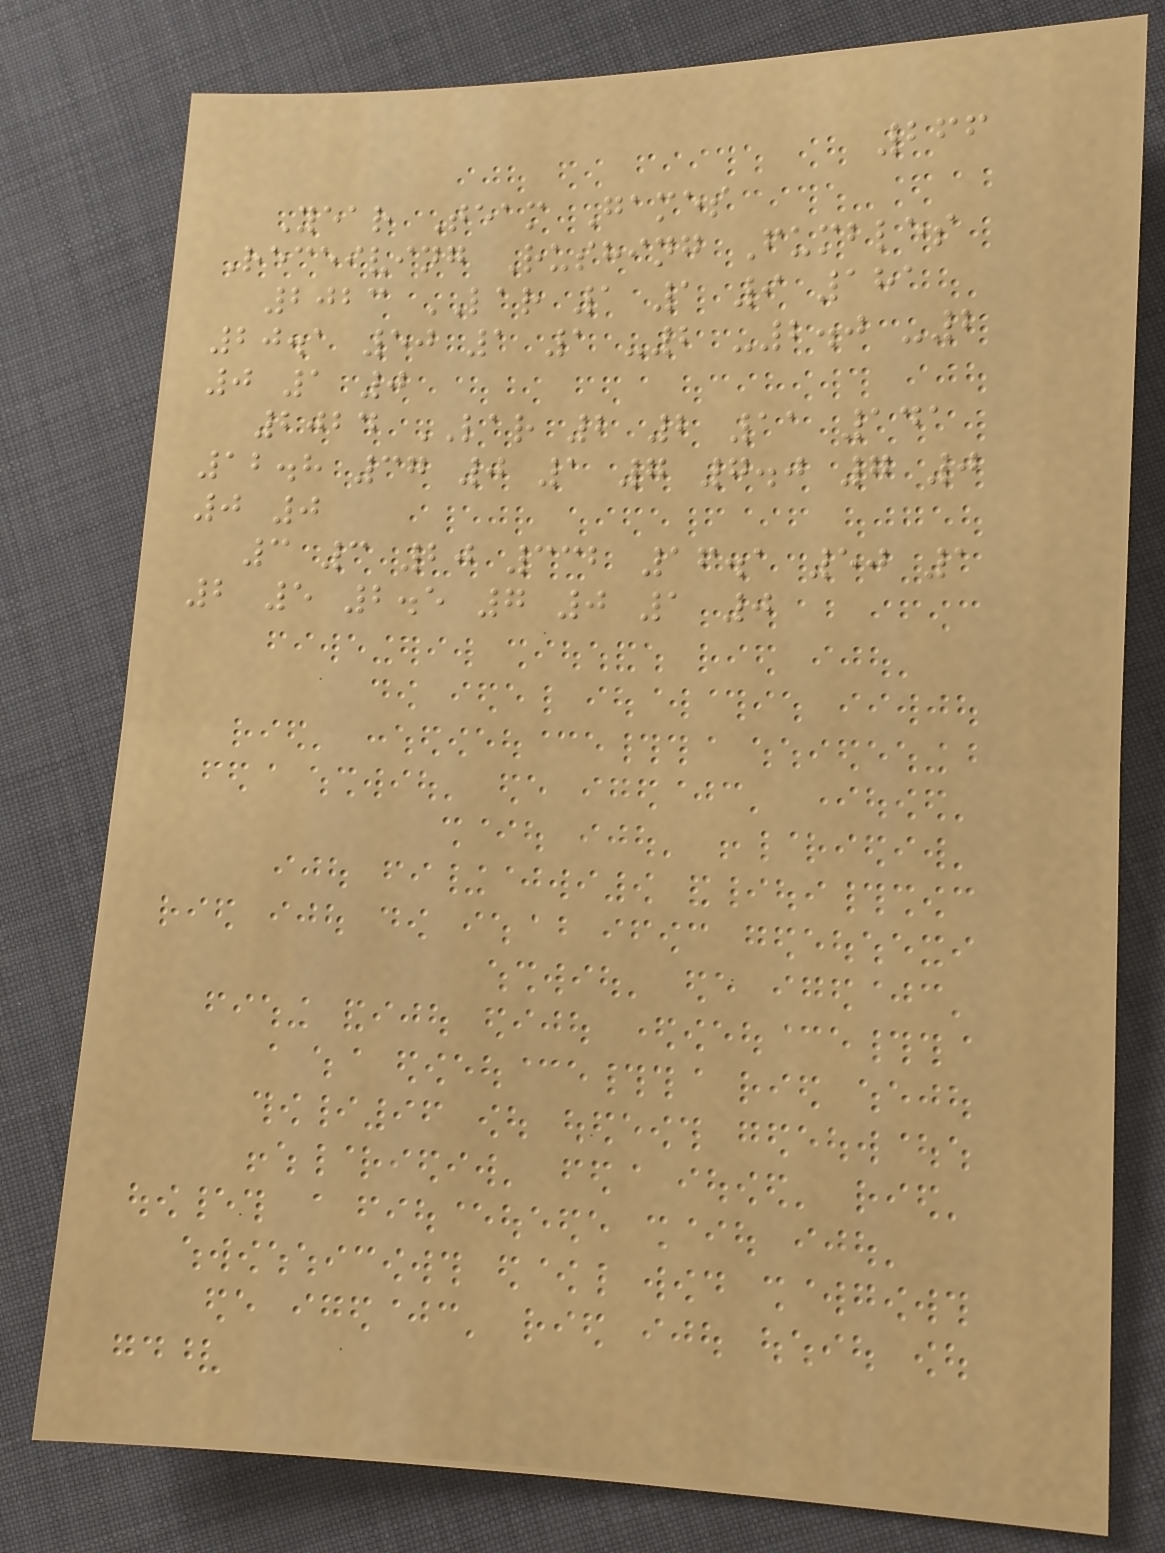266
Year Team Games
Receiving Rushing Fumbles
2023 LAR 1 1 9 181
20.1 50 1 1 -2 -2.0 -2
0 1 0
2024 LAR 2 2 11 141
12.8 37 0 1 7 7.0 7 0
0 0
3 3 20 332 16.1 50 1
2 5 2.5 7 0 1 0
